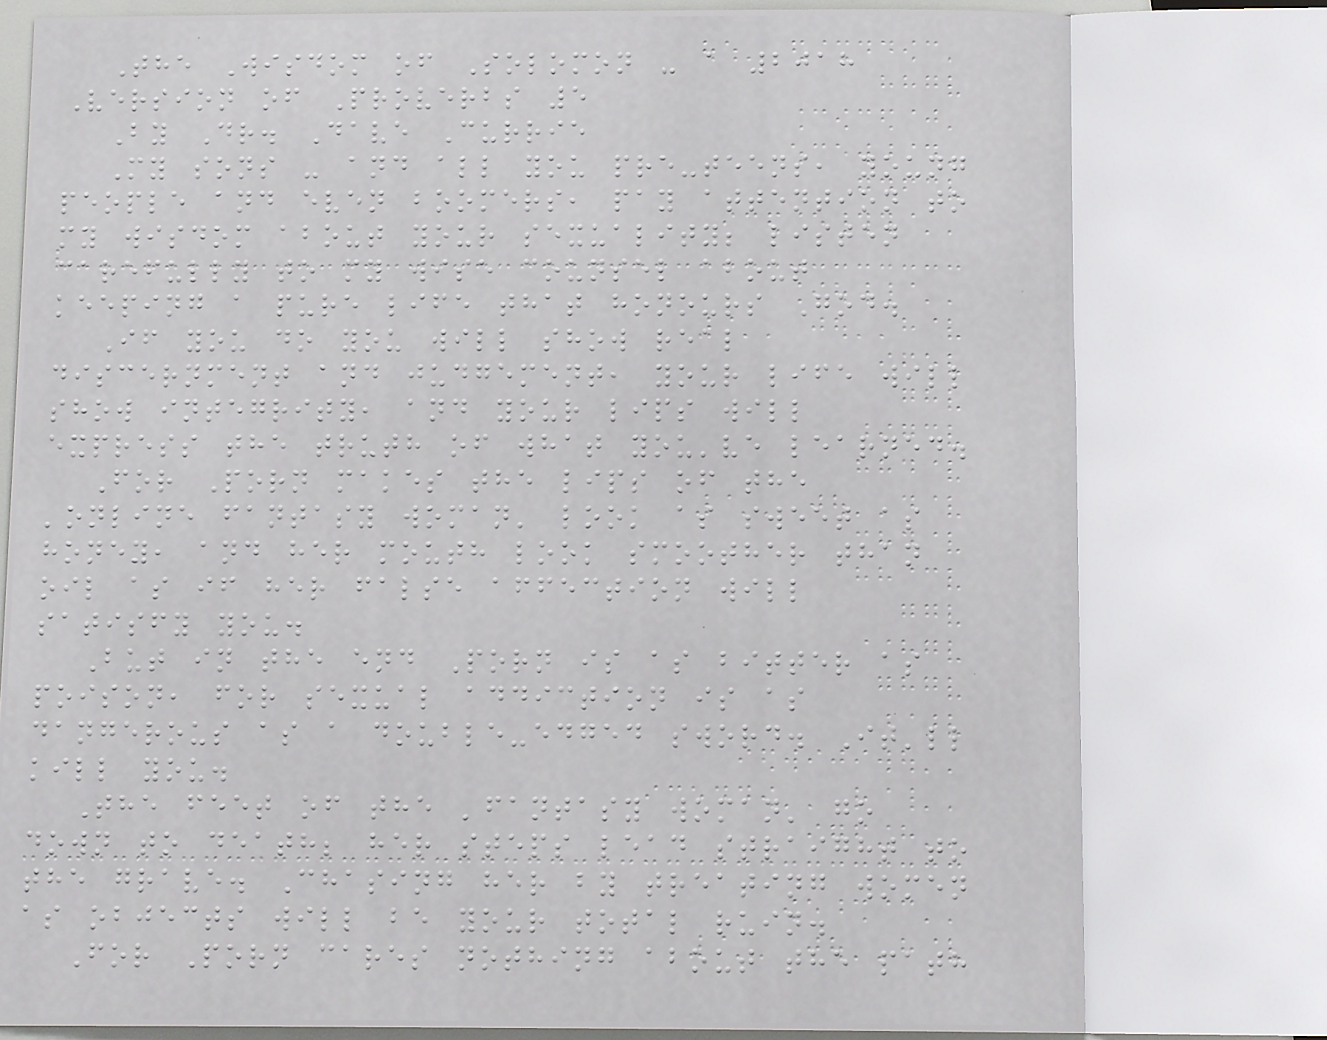The Wisdom of Solomon - a 2018
Version of Proverbs 5
By Dr. Dave Currie
My sons - and all you pre-teens, young
people and even boomers, pay attention to
my wisdom about your sexuality; listen
carefully to my wise counsel about
keeping a pure life that honours God.
If you do you will show real
discernment and judgement, your life will
show integrity, and your lips will
express the truth of what you've learned.
For Porn makes the lips of the
'online fantasy woman' look as sweet as
honey, and her mouth look smoother than
oil as if her false affection will
satisfy you.
But in the end Porn is as bitter as
poison, for sexual addiction is as
dangerous as a double-edged sword. It'll
kill you.
The feet of the 'fantasy woman' go
down to death; her steps lead straight to
the grave. Chasing her by treating women
as objects will be your total ruin.
For Porn cares nothing about the path
